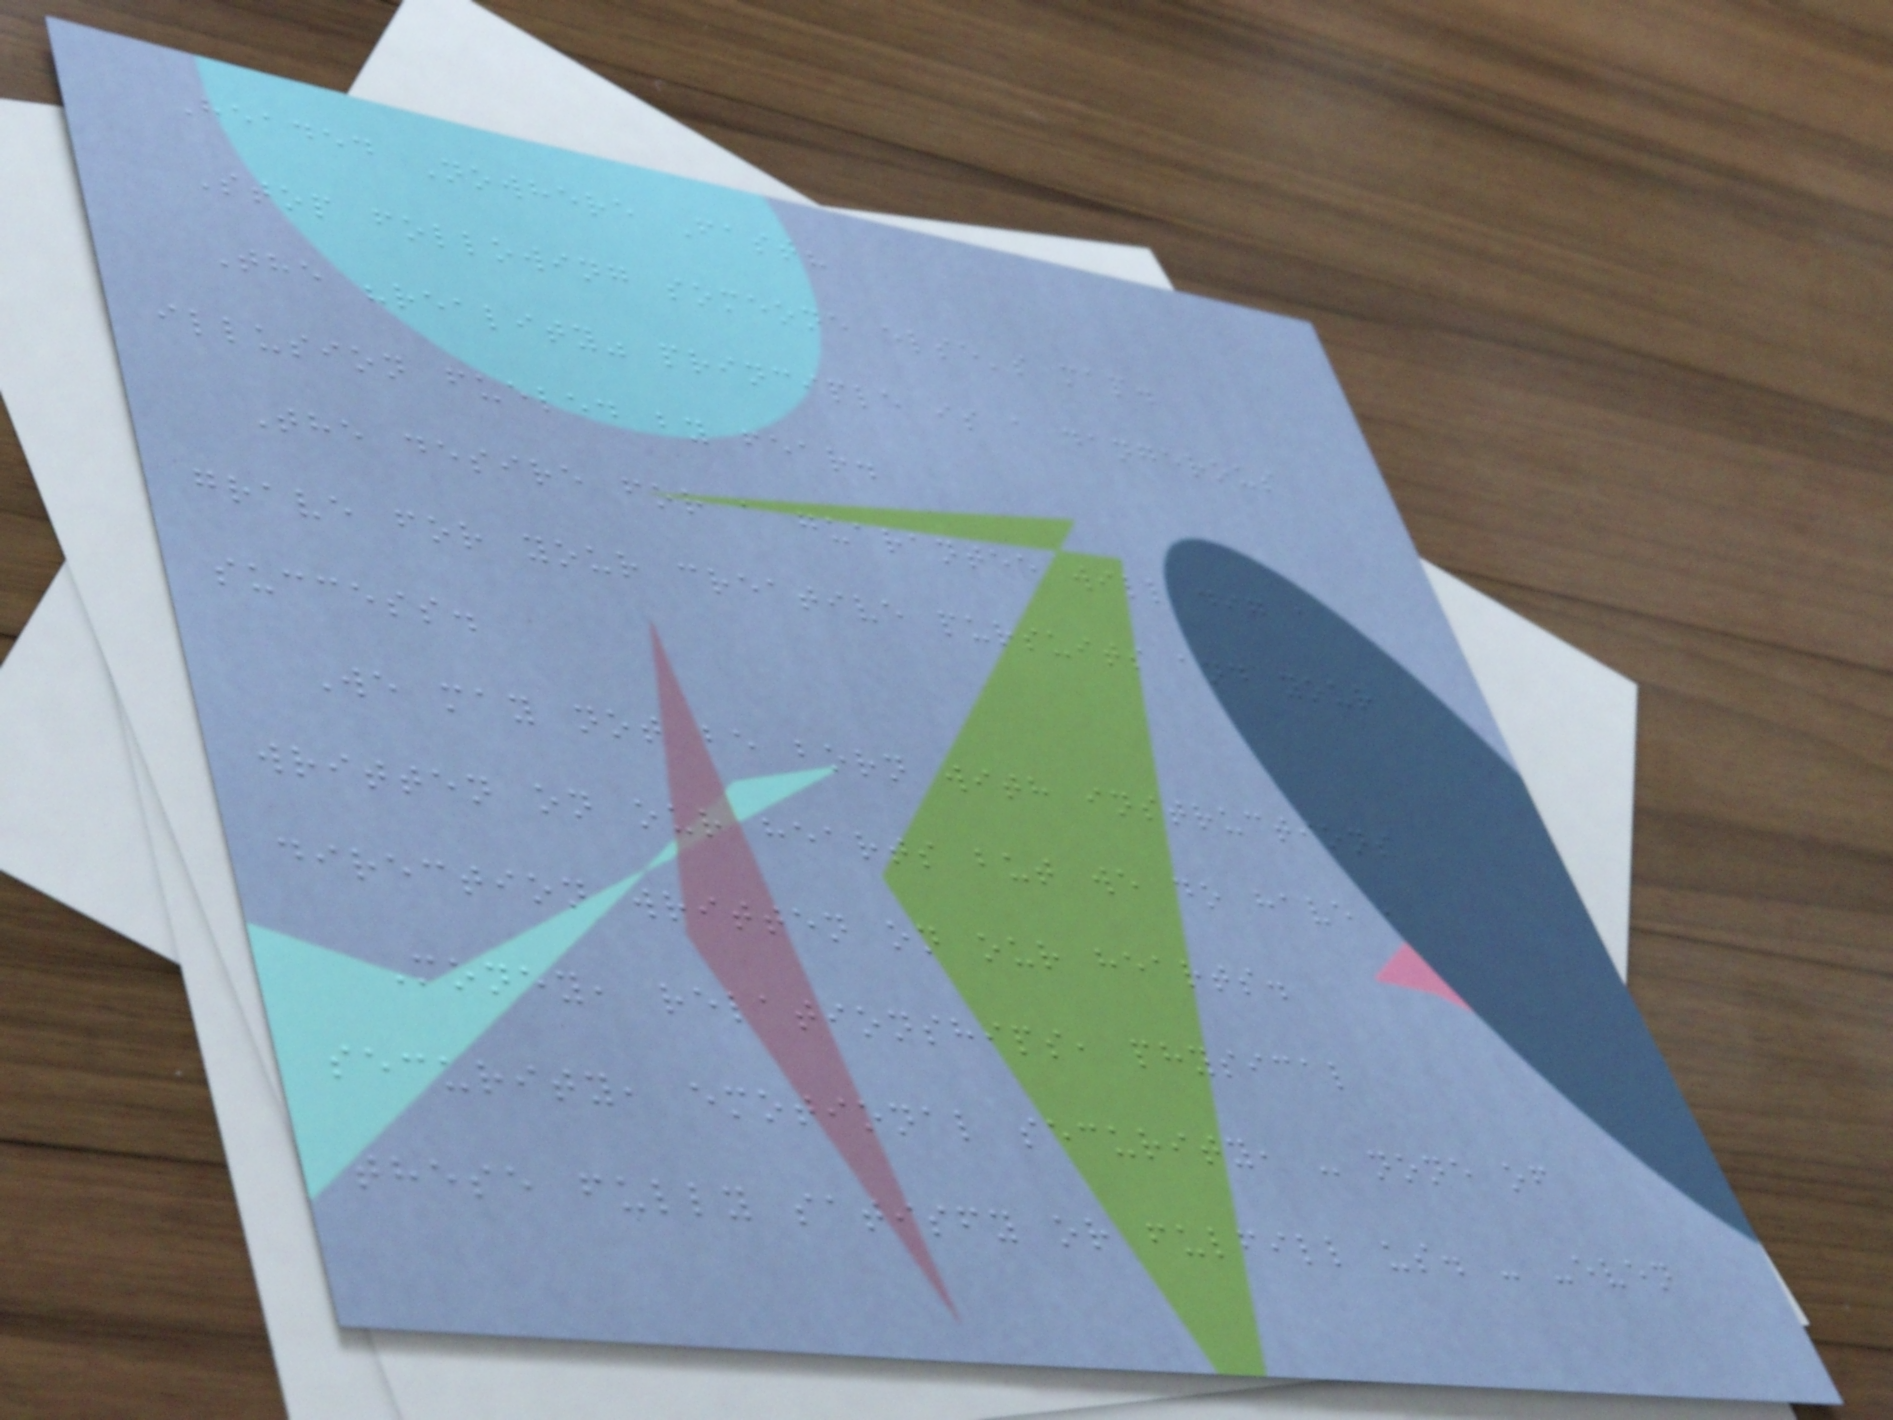Headed Nowhere Fast?
Stop following someone else's map.
The "reality" principle is a dangerous
illusion fueled by fear.
The desire for a guarantee will dig a
grave for your creative pursuits and your
success.
We may not be born with instructions
written on our hearts but we do have a
direction written on our hearts.
Money, relationships, physical
security, emotional security, - none of
these fully satisfy or fulfill us. - -even
